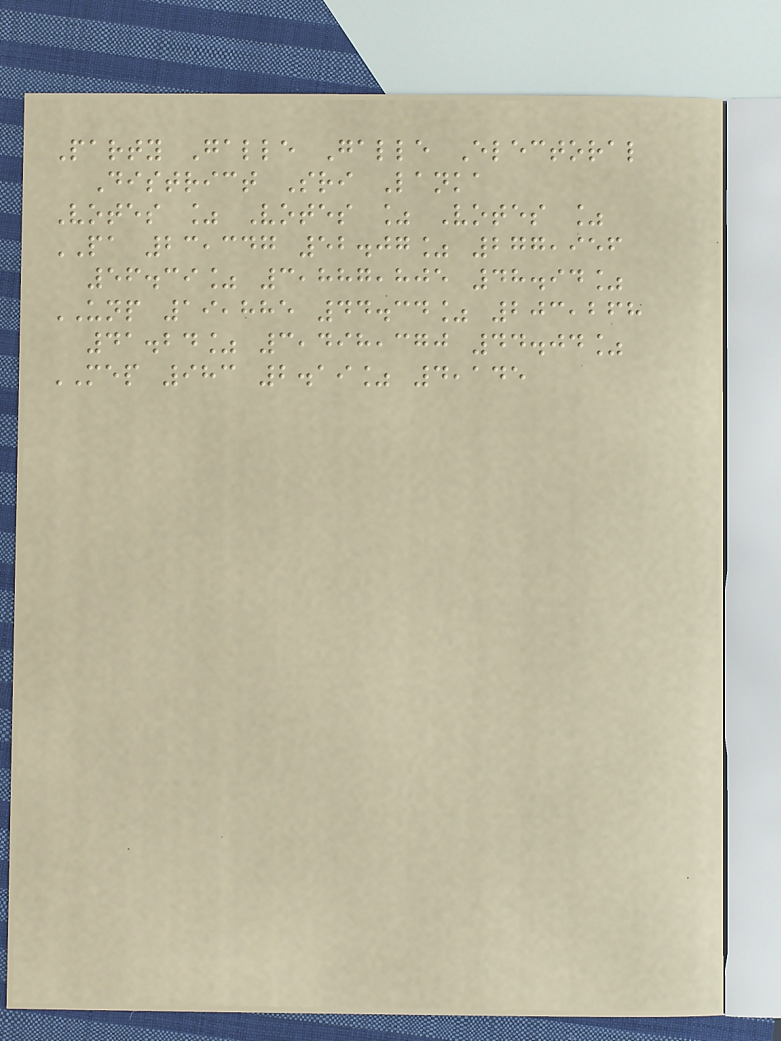Party Galle Galle Electoral
District Sri Lanka
Votes % Votes % Votes %
PA 23,347 52.07% 277,956
56.39% 3,887,805 48.94%
UNP 19,885 44.34% 203,268
41.24% 3,498,370 44.04%
MEP 983 2.19% 4,145
